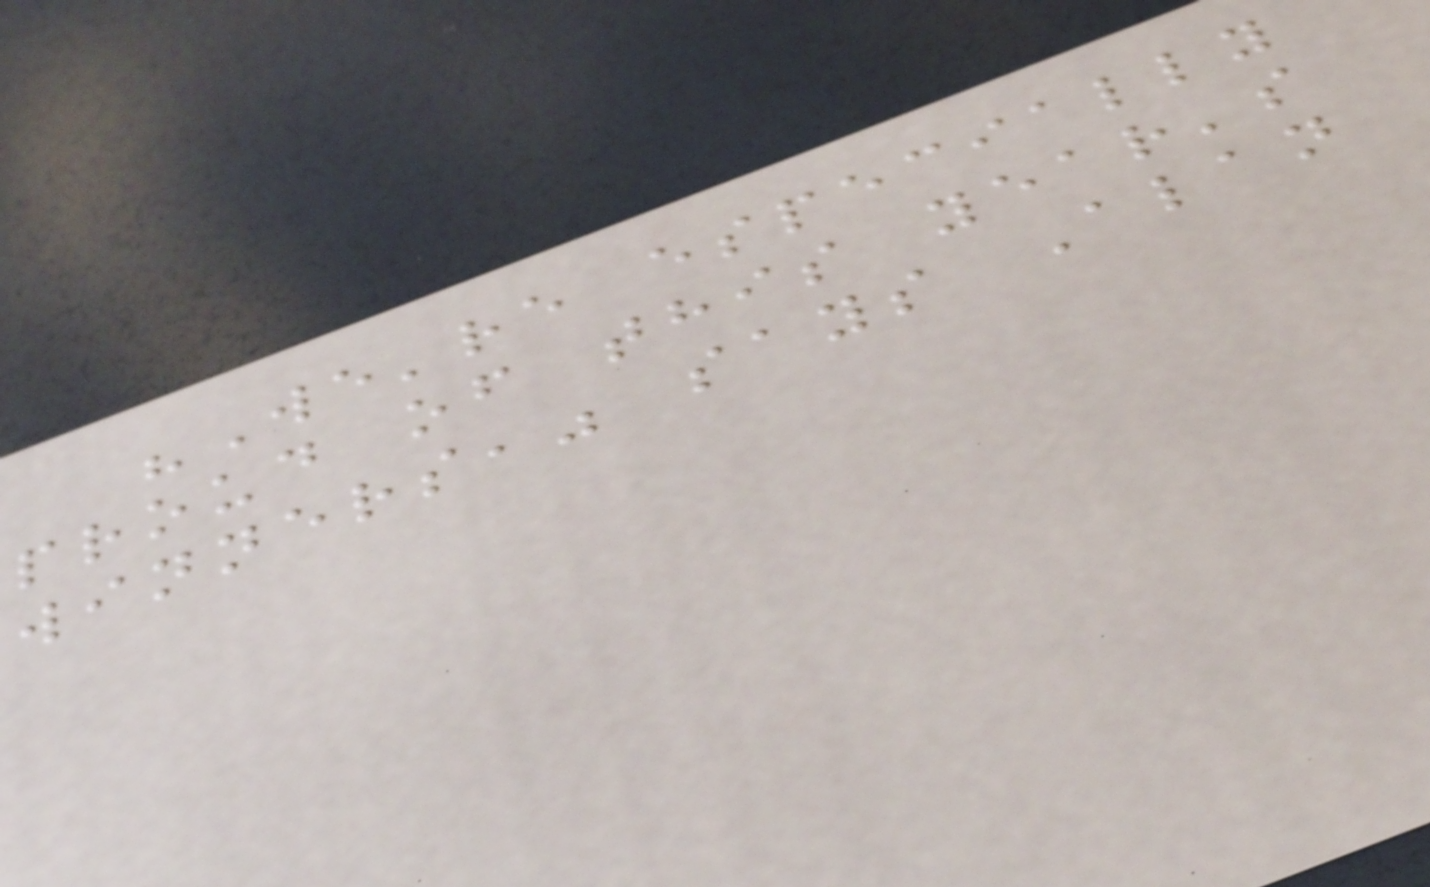"We're especially
proud of this year's
winners," says Alan
